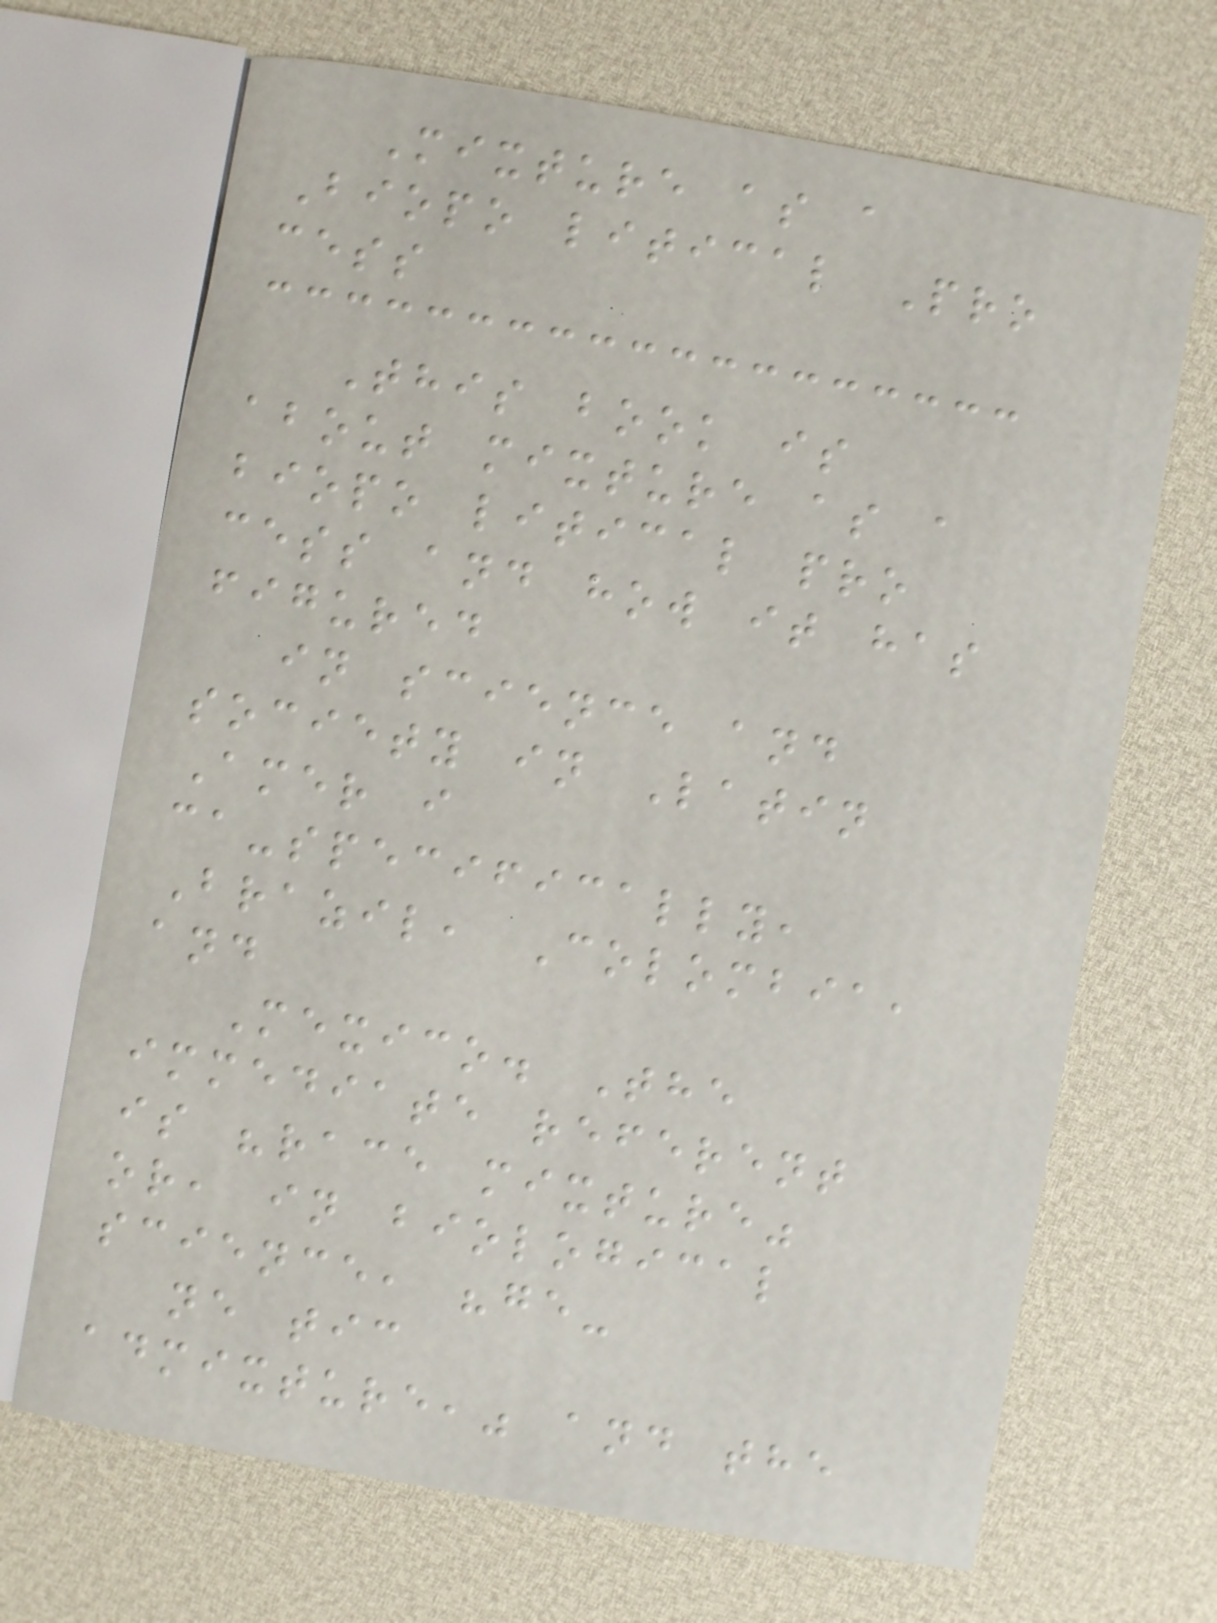Mixture as a
Biopo litical Pro
cess
This book is
about mixture as a
biopo litical pro
cess and how it has
figured
in science and
society in Latin
Amer i
ca-specifically,
Brazil, Colombia,
and
Mexico. The
immediate referent
is "race mixture"
or, in biological
science, "ge-
ne tic
admixture," and the
